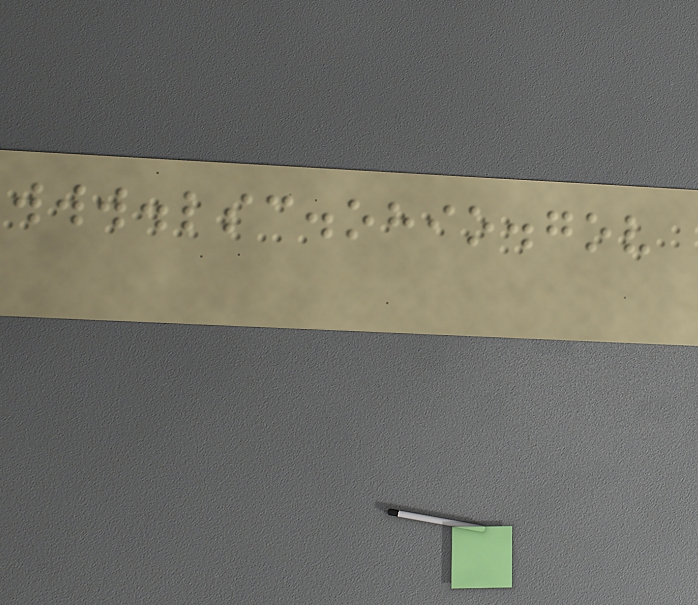www.lsc.ohio.gov
